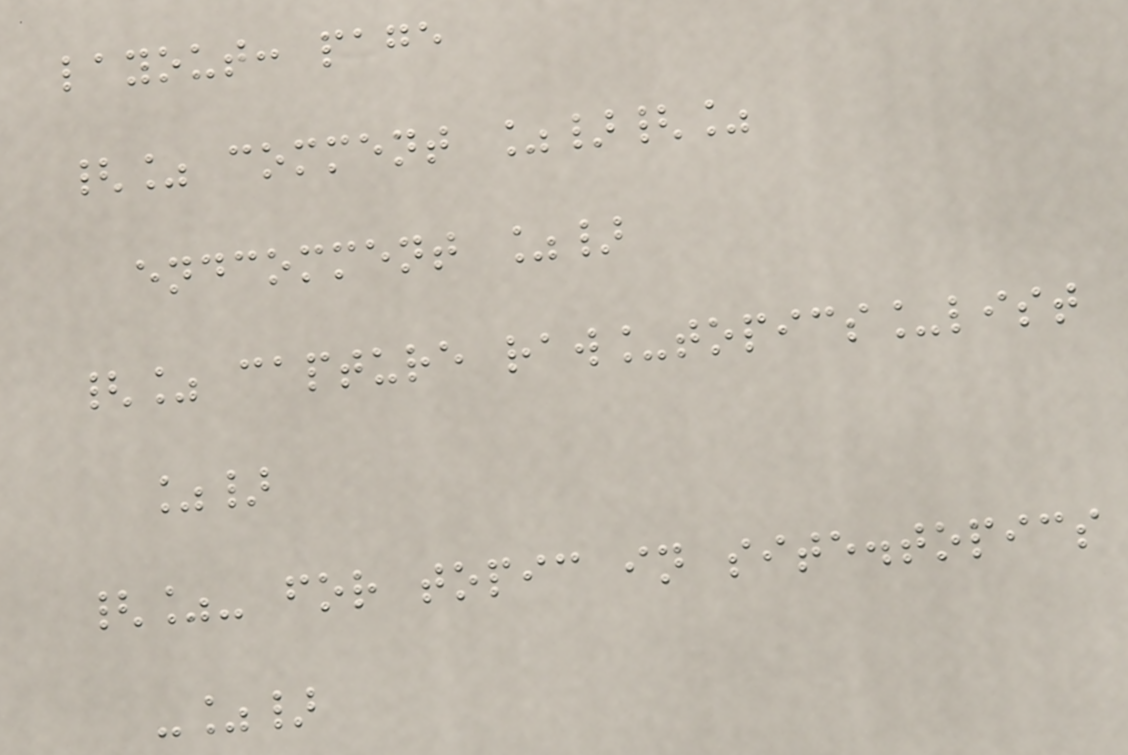layout: page
{% comment %}{%
endcomment %}
{% capture raw_topics_list
%}
{%- for topic in site.topics
-%}
